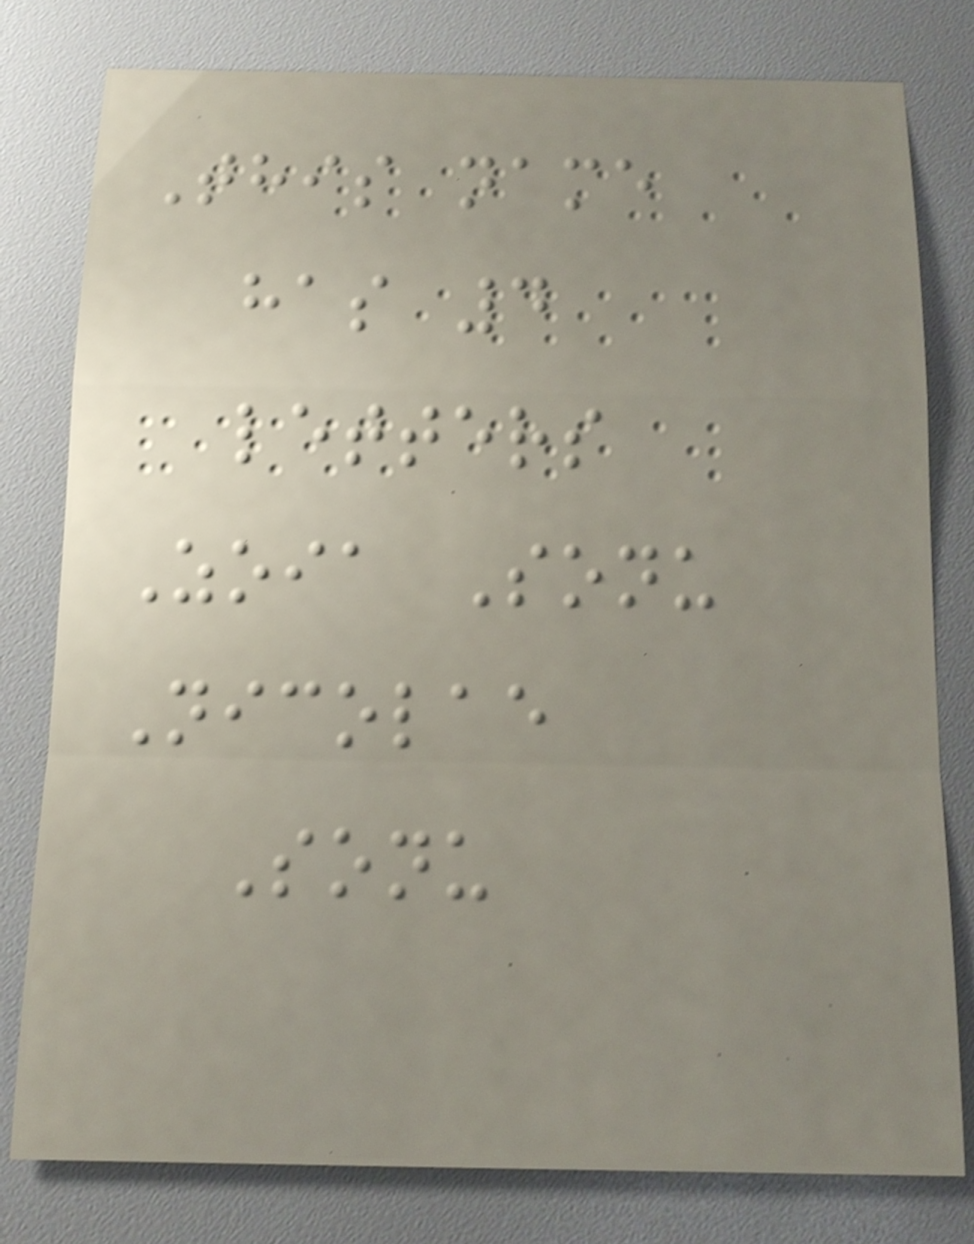This name
has 4
letters
Zoia Sonu
Nicolae
Sonu
